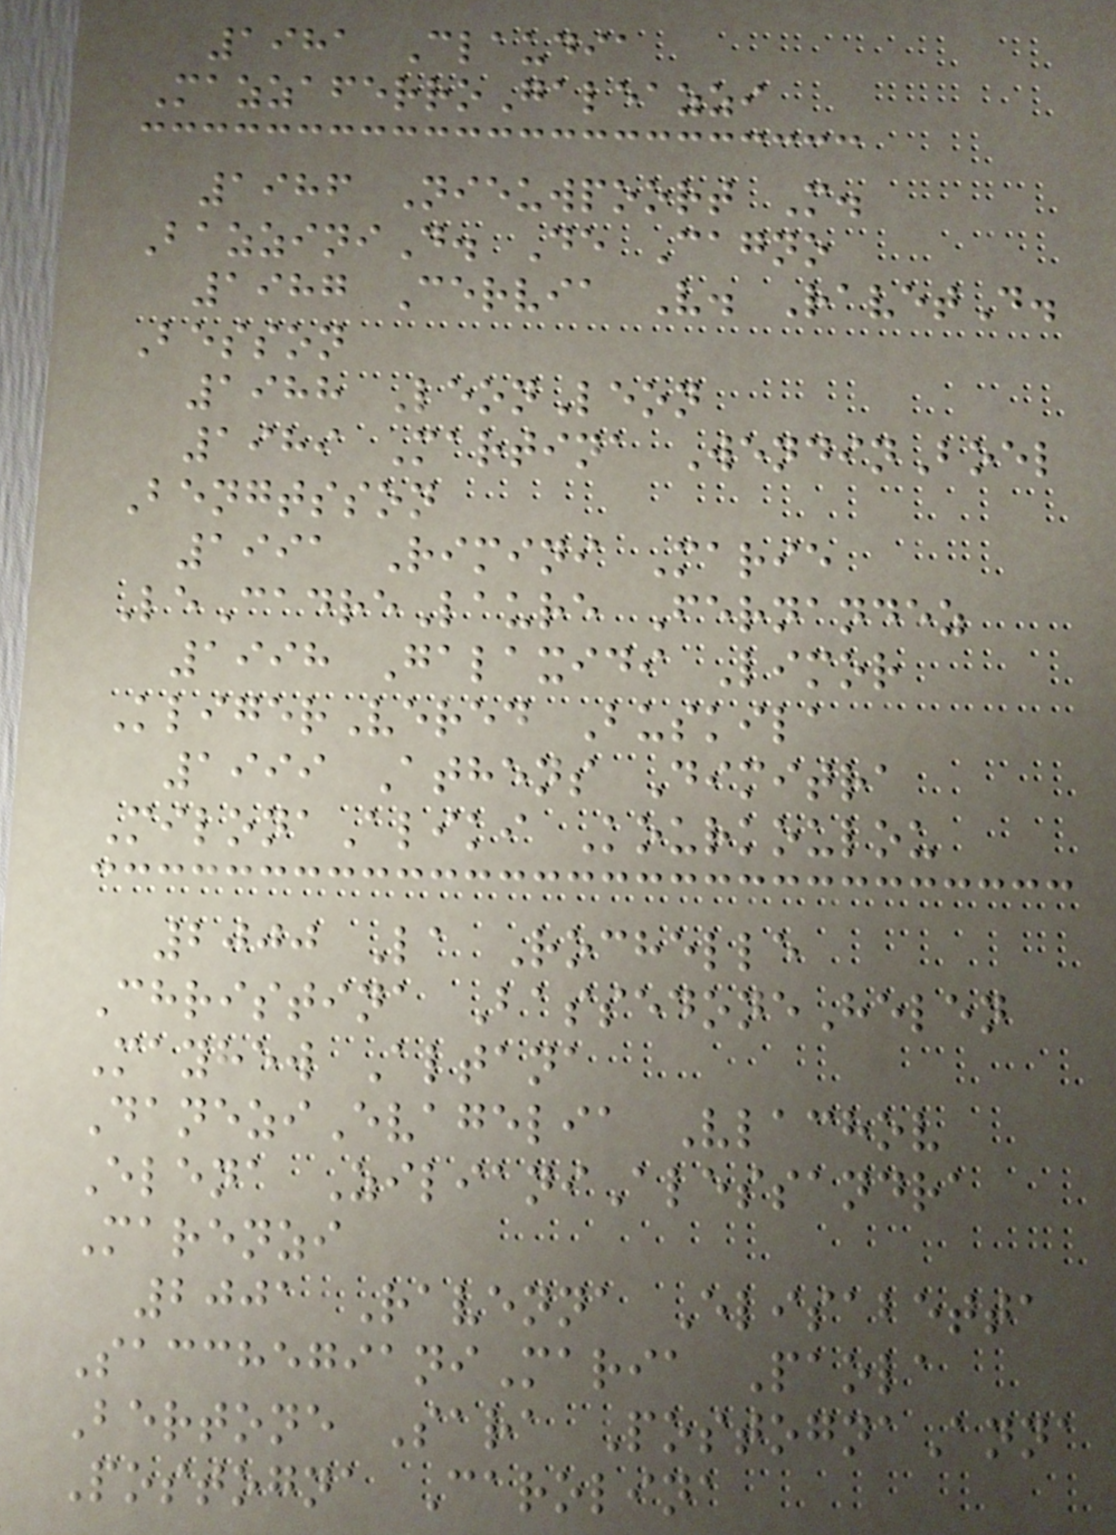1981 Claudia
MazzaferroGaleazzi
1986 Nieuwpoort M.
BazziniD. De Cagno
1987 Cervia V. RavetD.
Besson
1988 LeonLeon
1989 Martina WendinBoel
Bengtsson
1991 Rimini Marie
LeCadreLaure Fernandez
1998 Galaxidi Limor
KligerVered Buskila
1999 Athens Dimitra
MilonaAliki Kourkoulou
2000 La Rochelle
Christina BassedoneHelen
Mayhew Altana
DaneziEvagelia Vlachov
Elena ZilianiAlessandra
Marenzi
2001 Ravenna Elisabetta
SacchegianiMaria Paola
Bertone Sara PostognaAnna
Postogna Carolina
